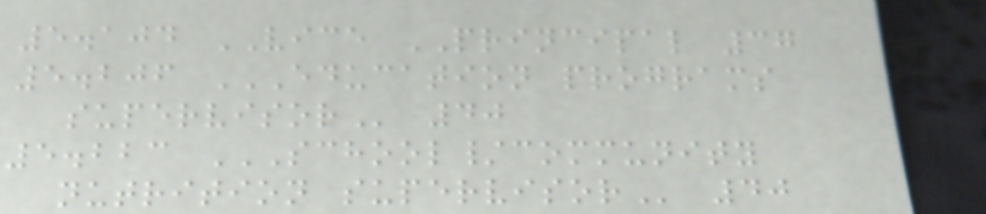5.104 VICE PRINCIPAL 37
5.206 EDUCATION PROGRAMS
SUPERVISOR 40
5.223 SCHOOL/COMMUNITY
NUTRITION SUPERVISOR 40
